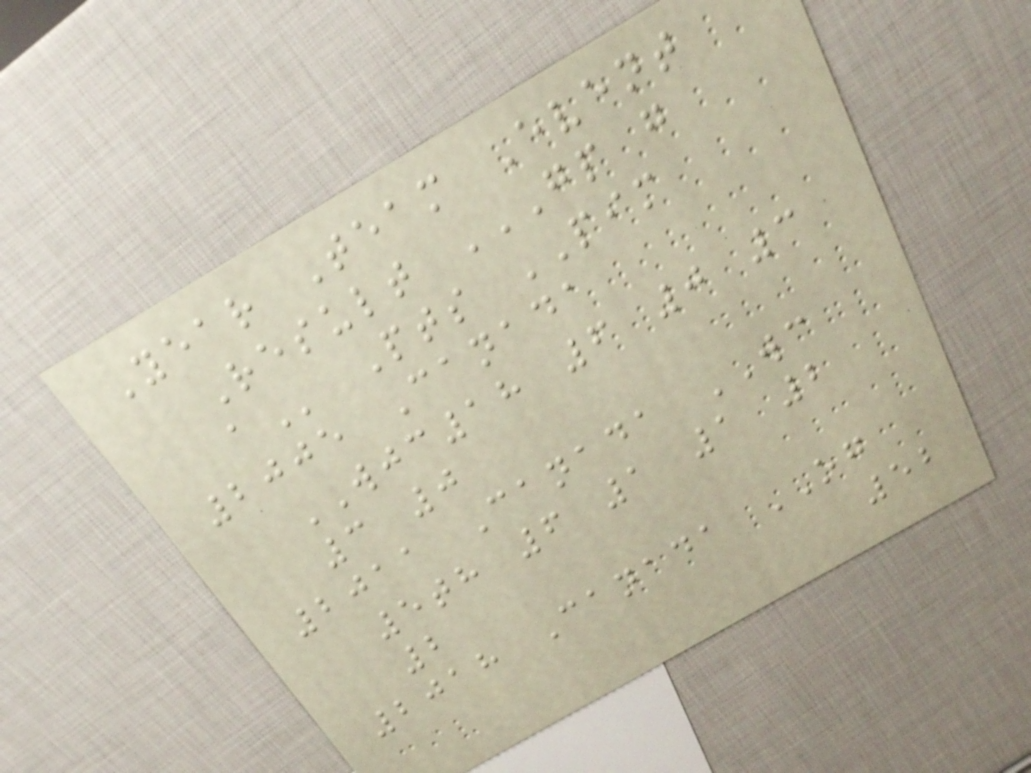Year Team Event
Result GP G
A Pts PIM
2005 Canada
WJC18 6 0 3
3 0
2011 Canada WC
5th 6 1 1 2
2
2018 Canada OG
52
